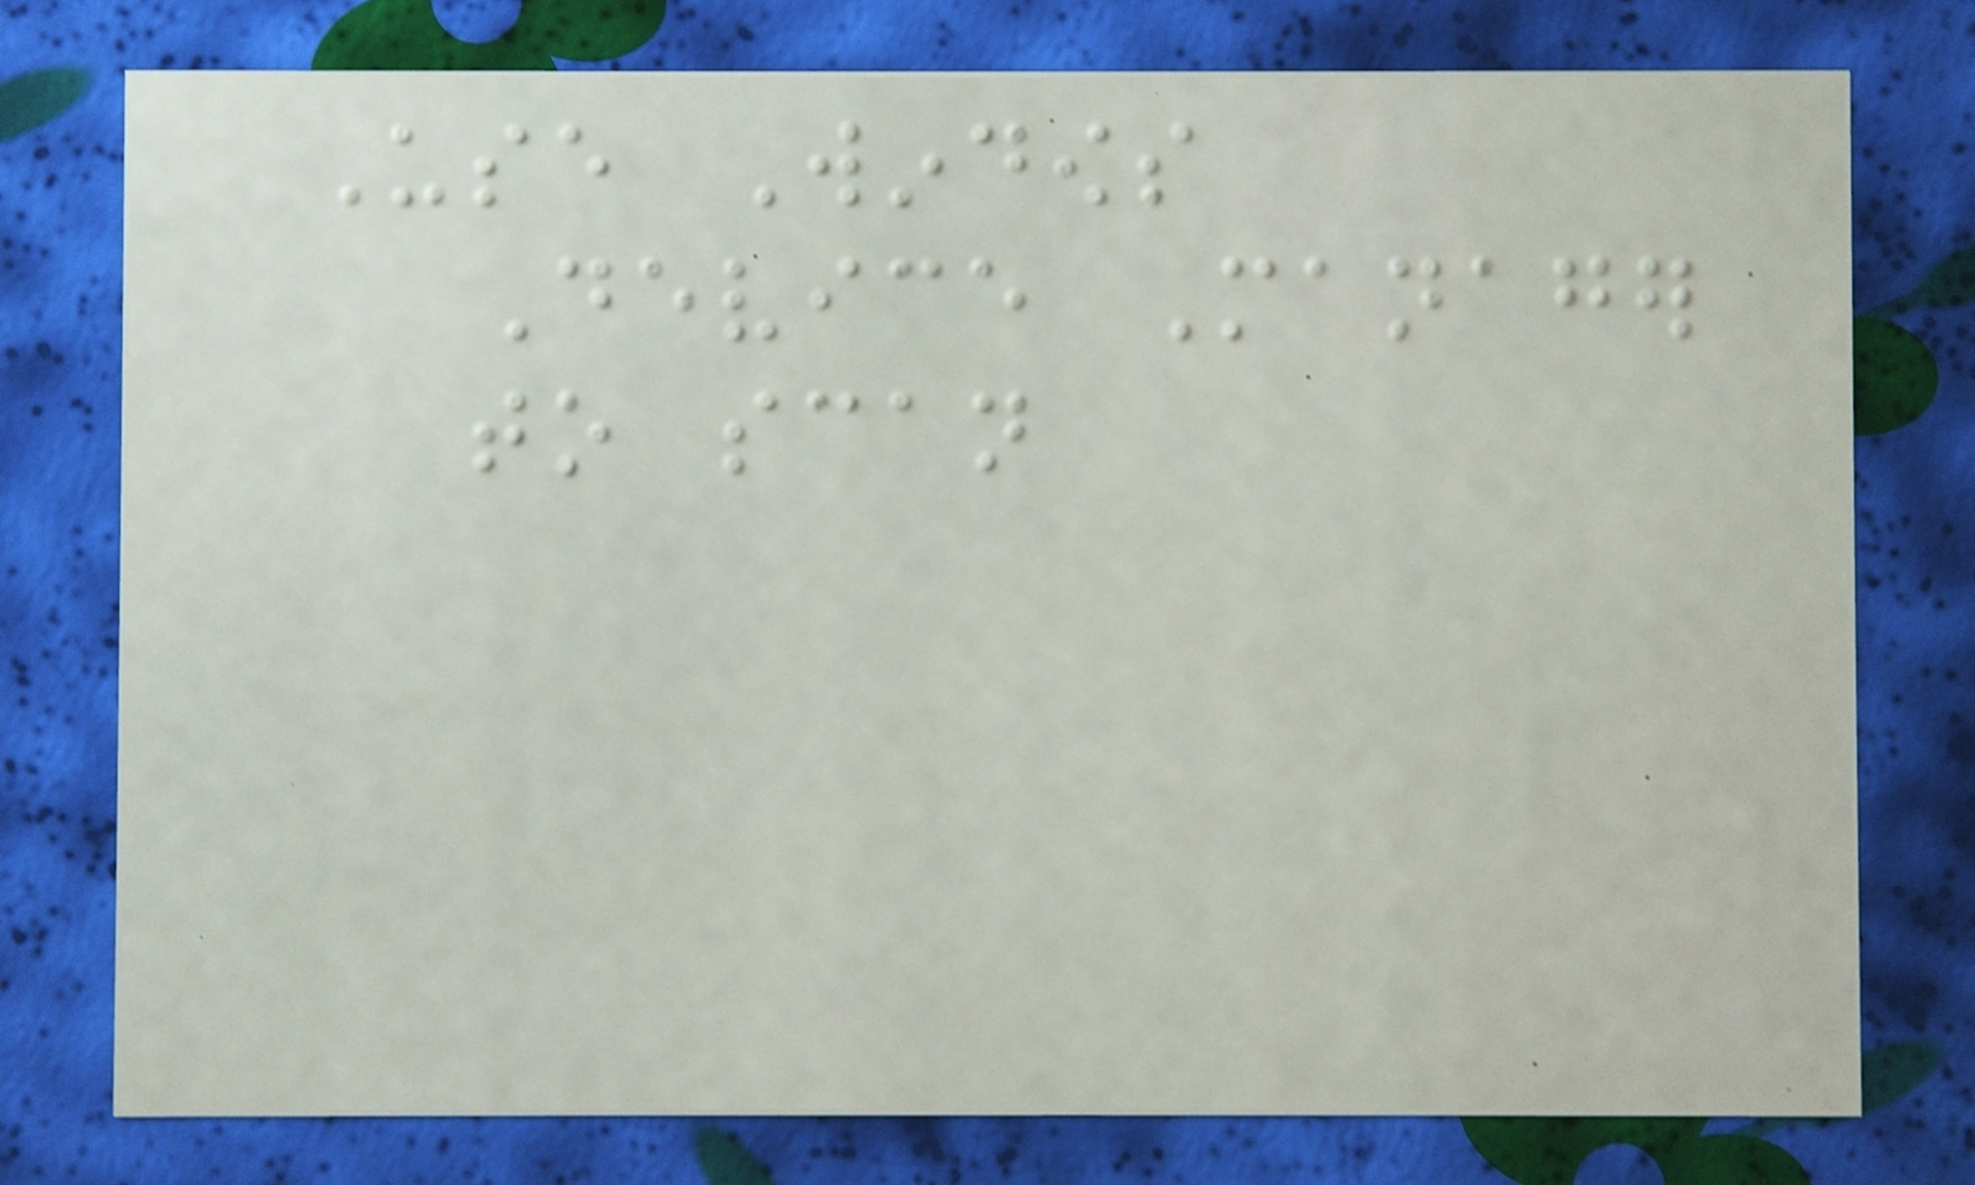Use Windows
Device Manager
to scan
